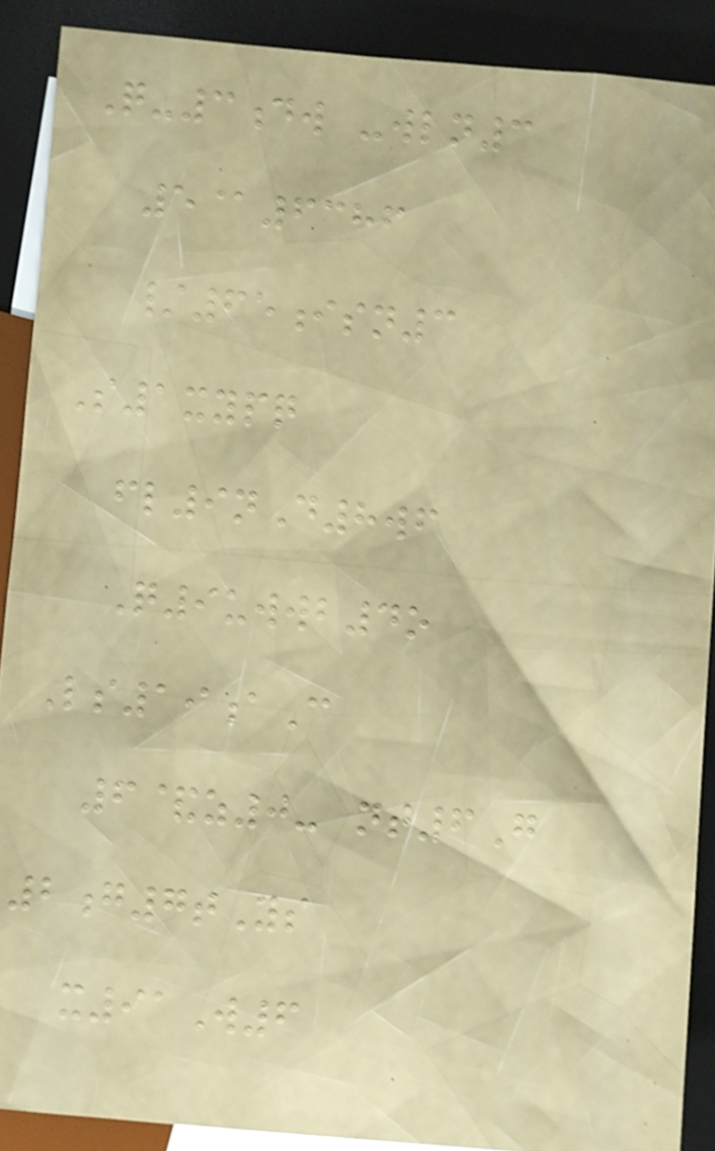Q-3dw -wln3
5@6386
/65isn3
S1xypq
fl9nD8wf
Q9uwwb4o
Ls19aC
6&z0- nt6G
2g7tYs
x91W6
